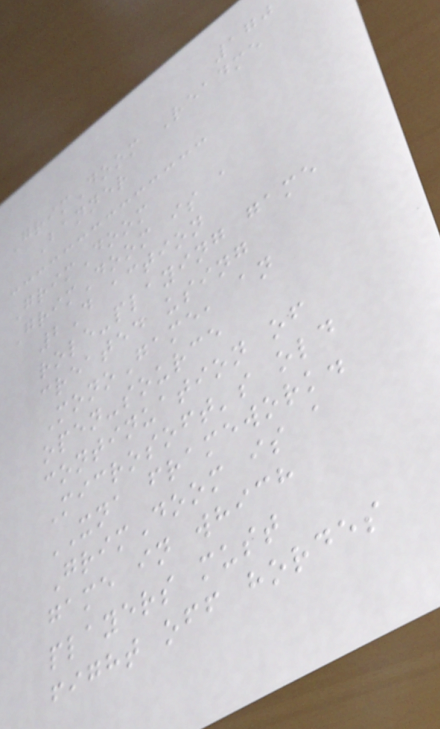170
GrimDoom Readme
Banner
GrimDoom
GrimDoom is a
2D action
role-playing game
created using
MonoGame, an
open-source
continuation of
Microsoft's old
XNA framework.
GrimDoom is a
game in which
players must
fight off hordes
